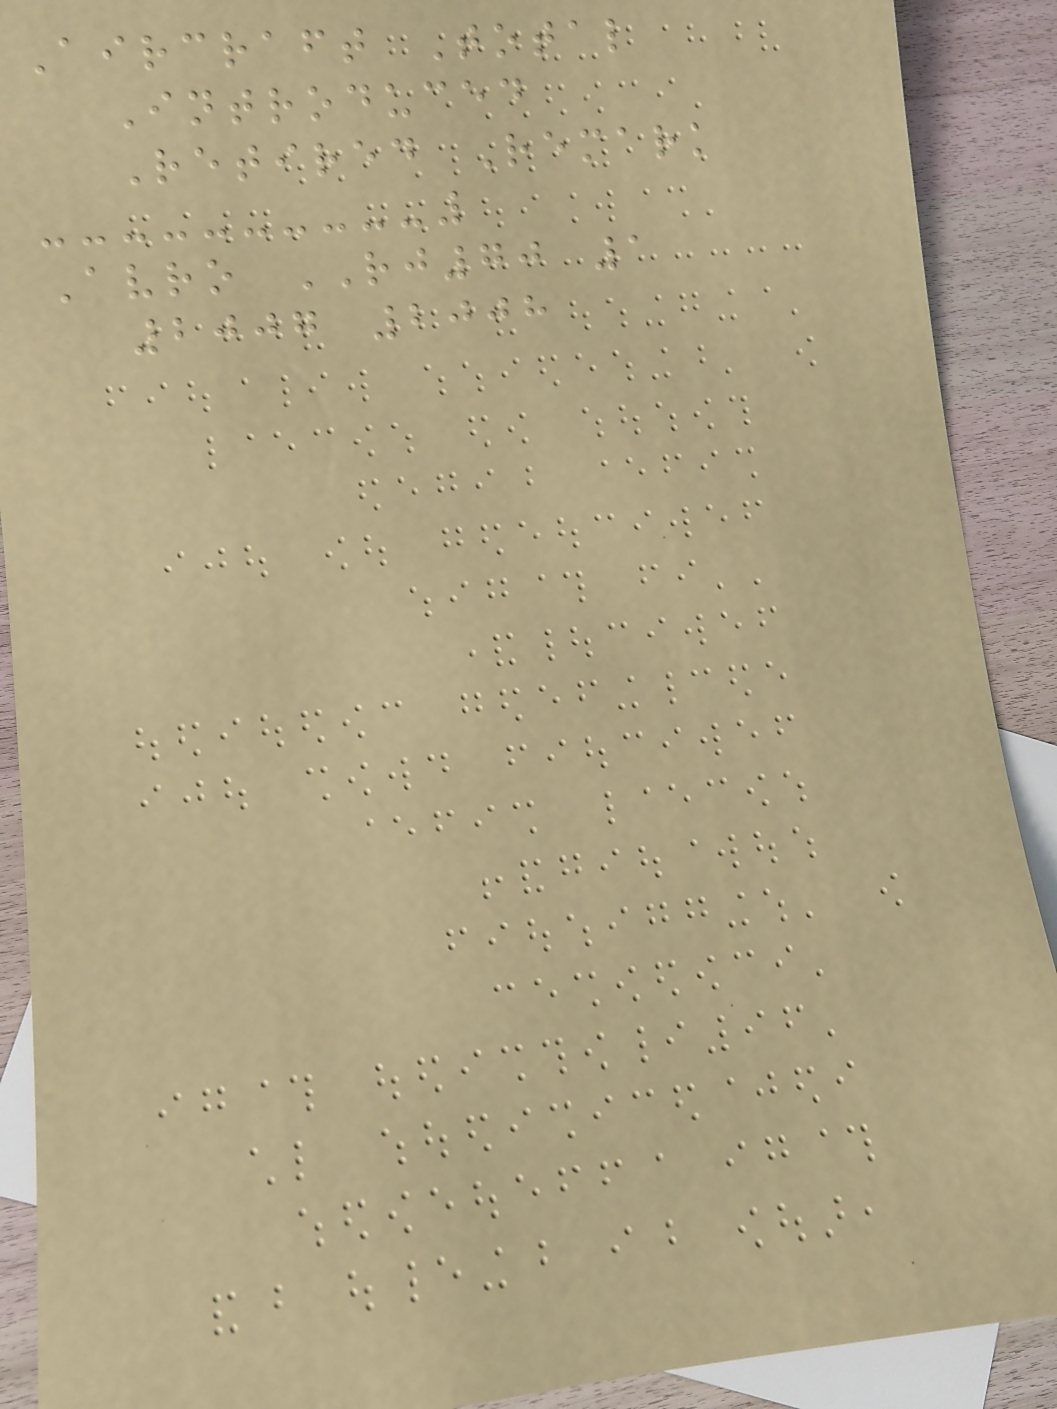Aircraft Total
Introduced
Retired Remark
Avro RJ70 1
2007 2008
